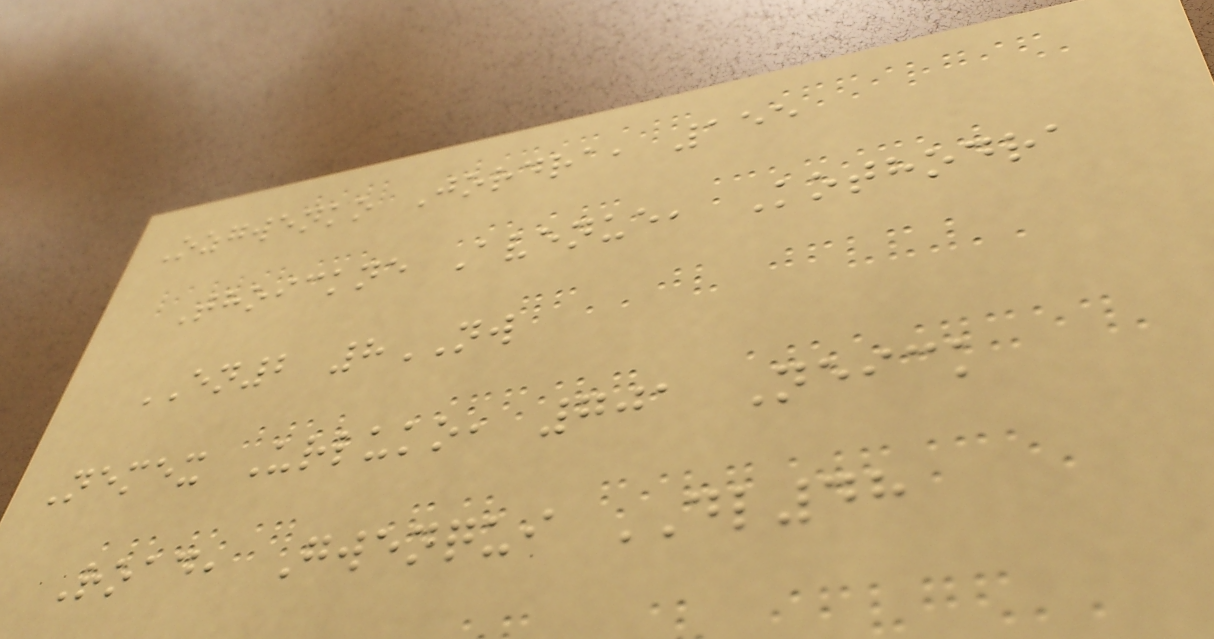Ozgwenko Jordra, 155
Thoickne Avenue, Kothodra
EN2 8NW
Nemex Urluko, 701 Neick
Road, Gwenqui DL48
